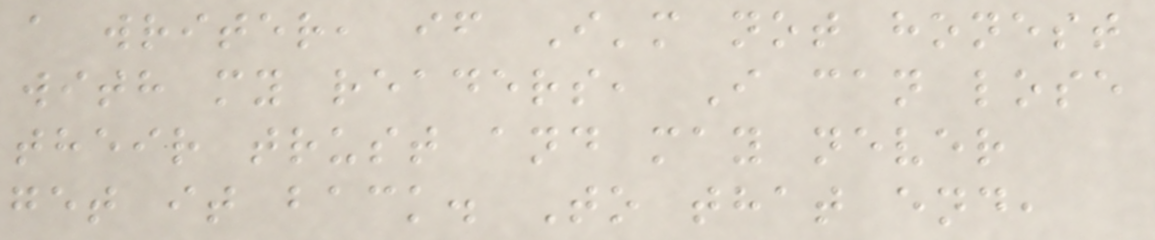a writer, if I'm not honest
with my readers, I can lose
their trust and may never
get it back. To that end,
